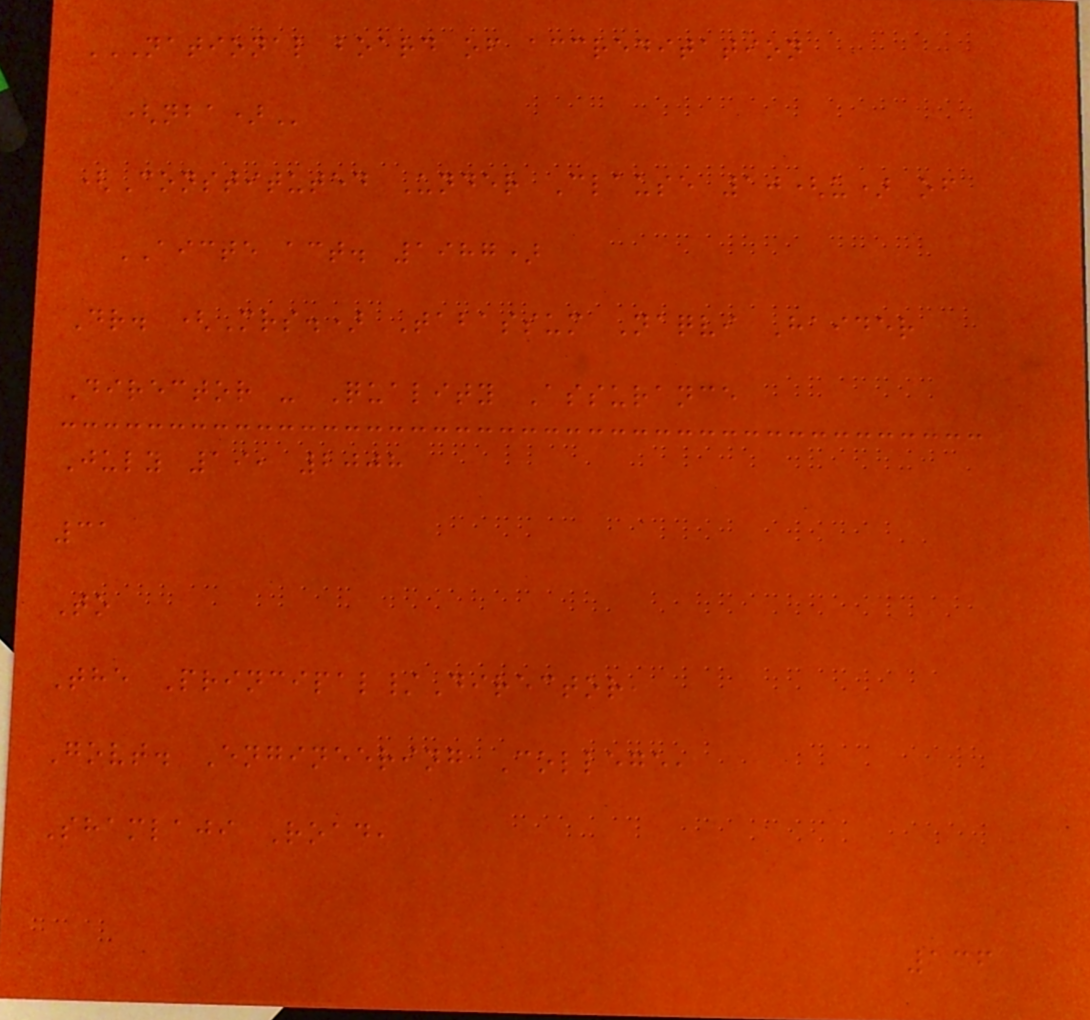NATIONAL BOARD OF ACCREDITATION
(NBA)
(Constituted Under Clause 10(u) of
AICTE act. 1987)
Dr. (Mrs.) Tabassum Naqvi Haider
Director - Quality Assurance
July 19, 2008
31
To
The Principal/Director,
Govt. Engineering College,
Shamlaji Road,
136
